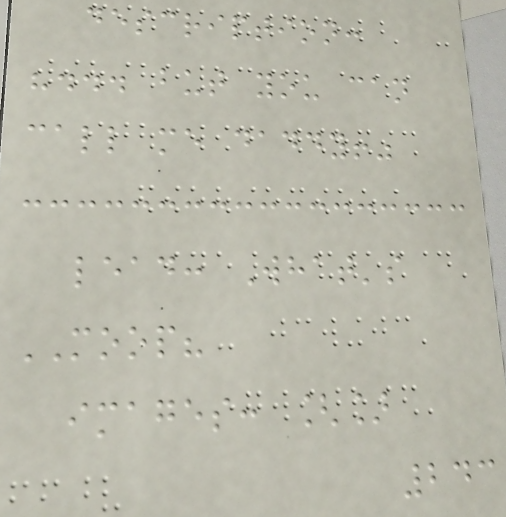description:
"... but you can
call me daddy!"
lead: What's
MOOP?
images: []
243
